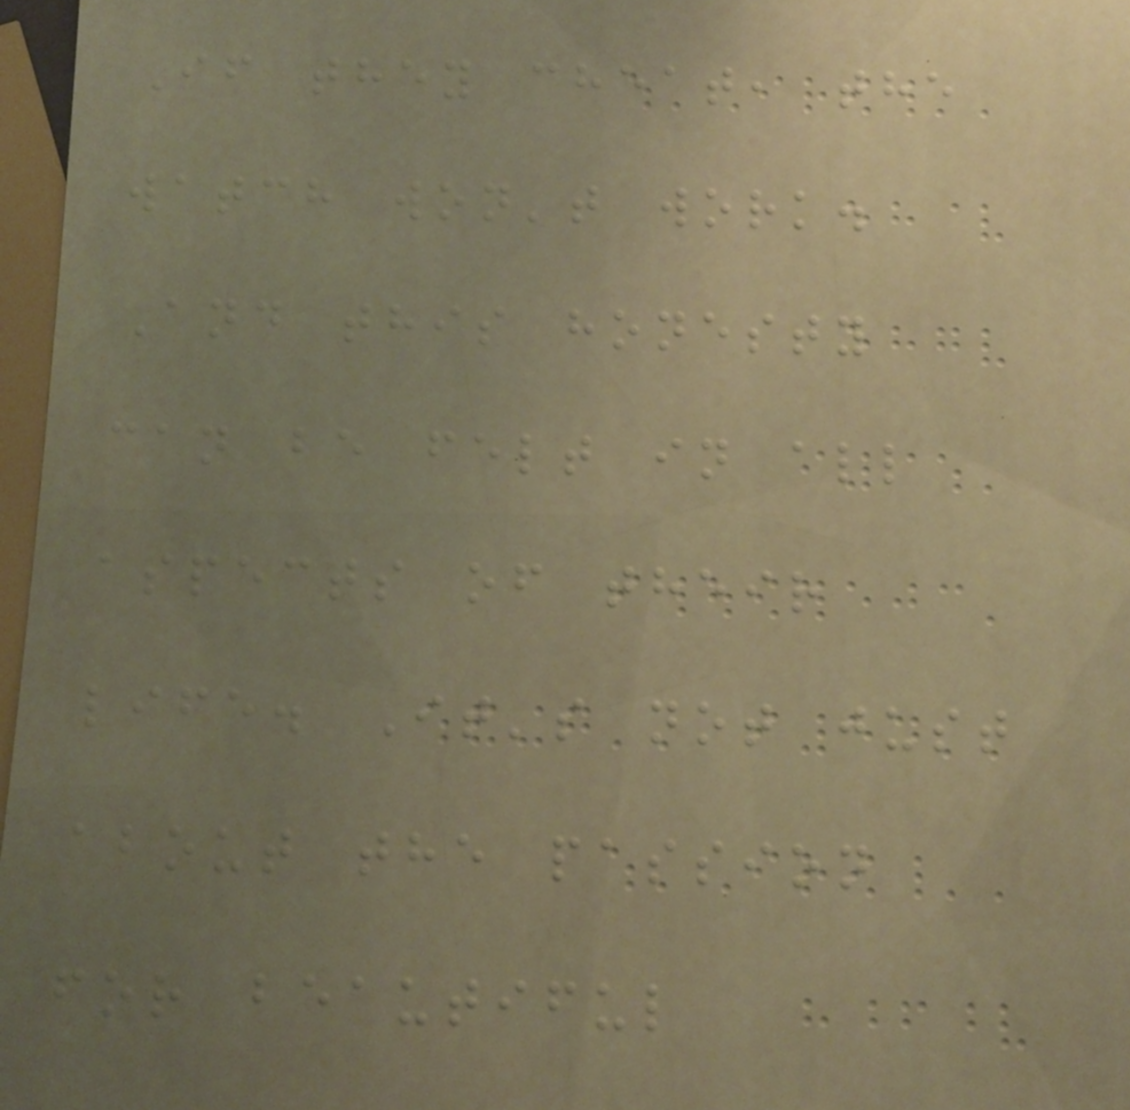If they cheat, the
watch won't work.
And this honesty
can be felt in all
aspects of their
life. It's not just
about the passion
for beautiful
